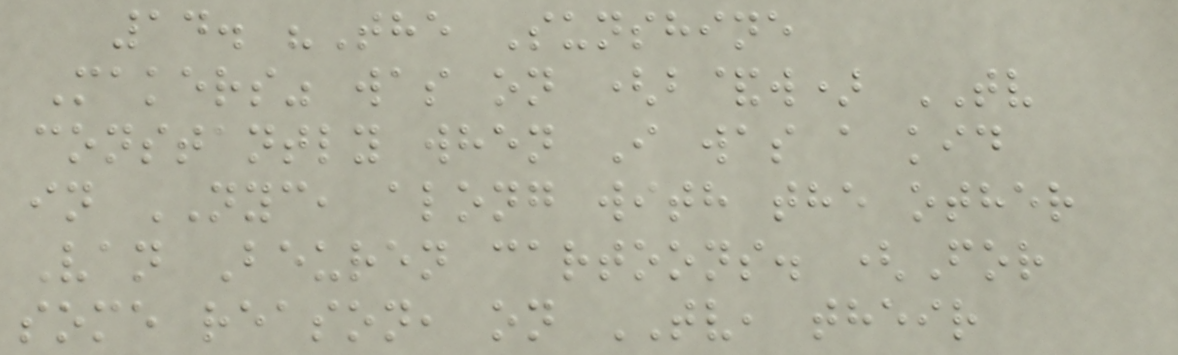14. "The Sunshine
Makers" was on (b&w) TV
constantly when I was a kid
in NYC, along with the other
Van Beuren cartoons. (For
some reason, on TV, their
